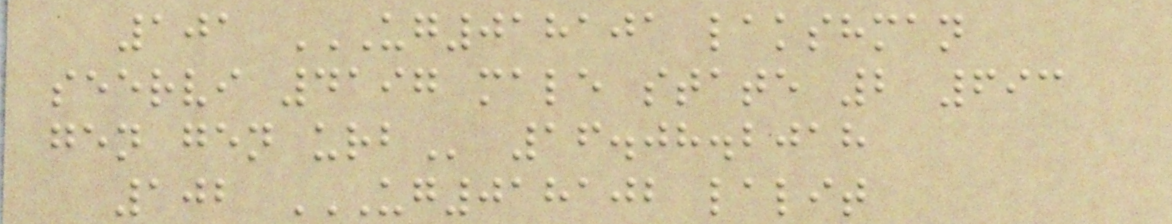101 UG018101 LAKSHMAN
SEERVI 4197 MALE STATE 2 693
GEN GEN URB 16.08.2018
102 UG018102 LALIT
